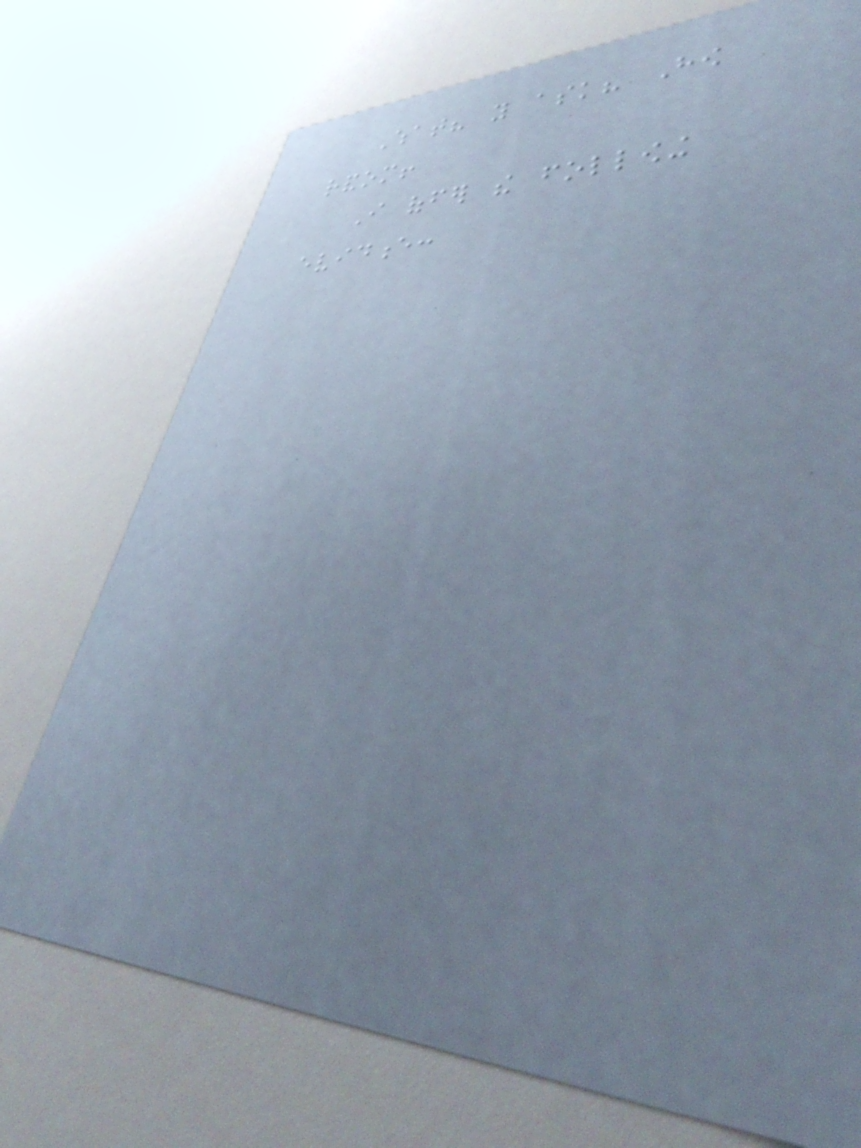What? you ask? How
random!
I offer the following
evidence:
